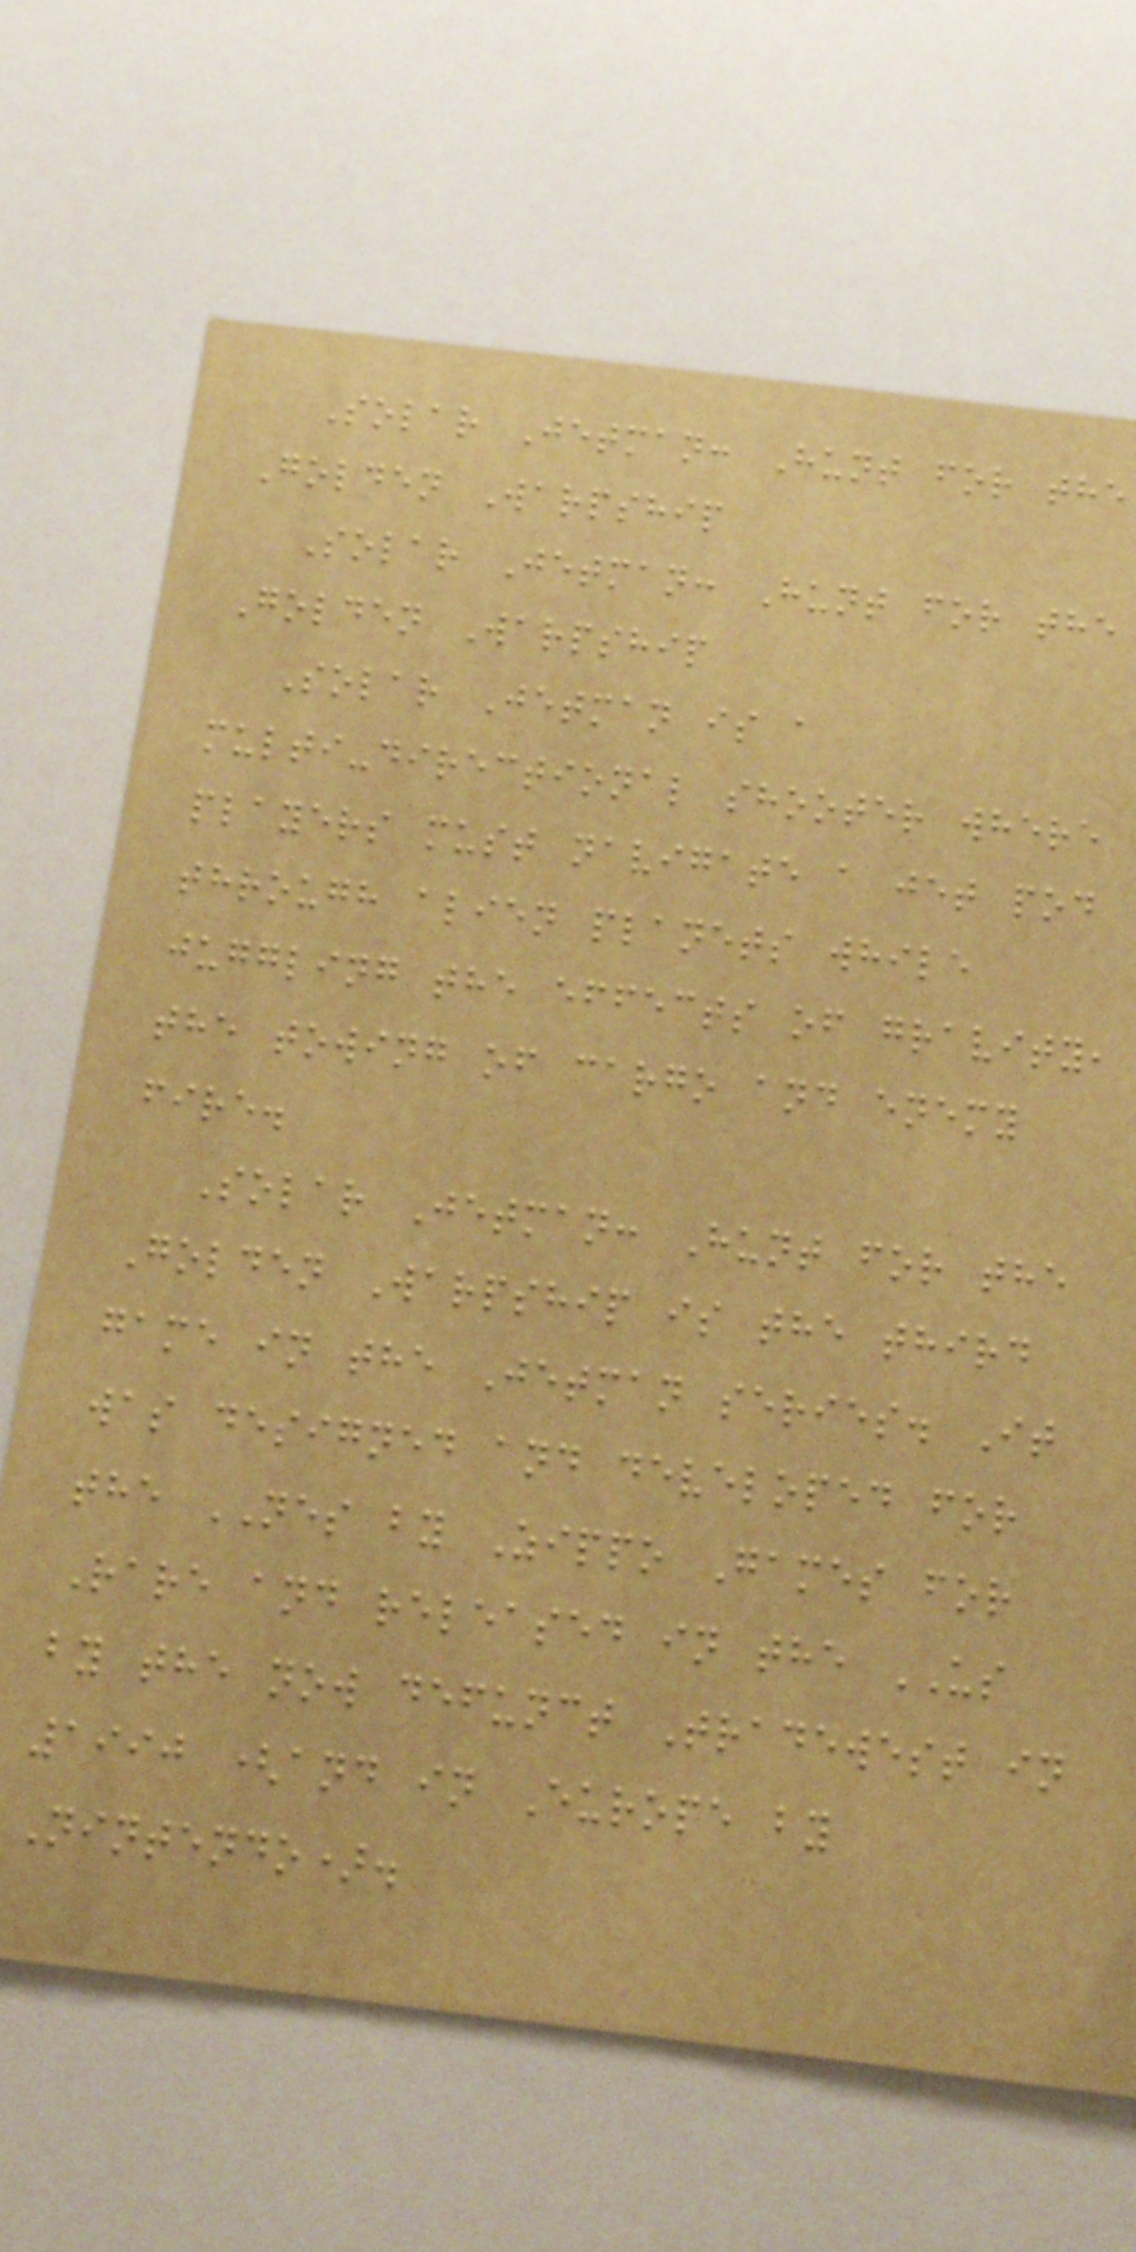Solar Jetman: Hunt for the
Golden Warpship
Solar Jetman: Hunt for the
Golden Warpship
Solar Jetman is a
multi-directional shooter where
players must navigate a jet pod
through alien planets while
juggling the effects of gravity,
the towing of cargo and enemy
fire.
Solar Jetman: Hunt for the
Golden Warpship is the third
game in the Jetman series. It
was designed and developed for
the NES by Zippo Games for
Rare and released in the US
by the now defunct Tradewest in
1990 (and in Europe by
Nintendo).
